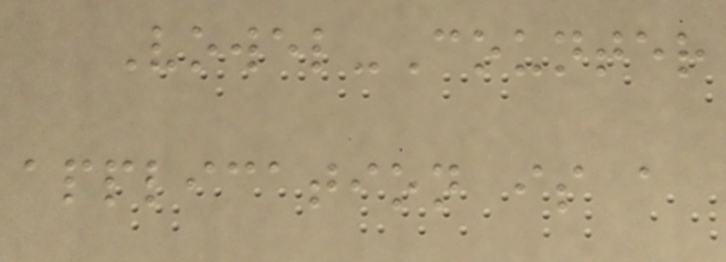Vowel-Counter
application is a
